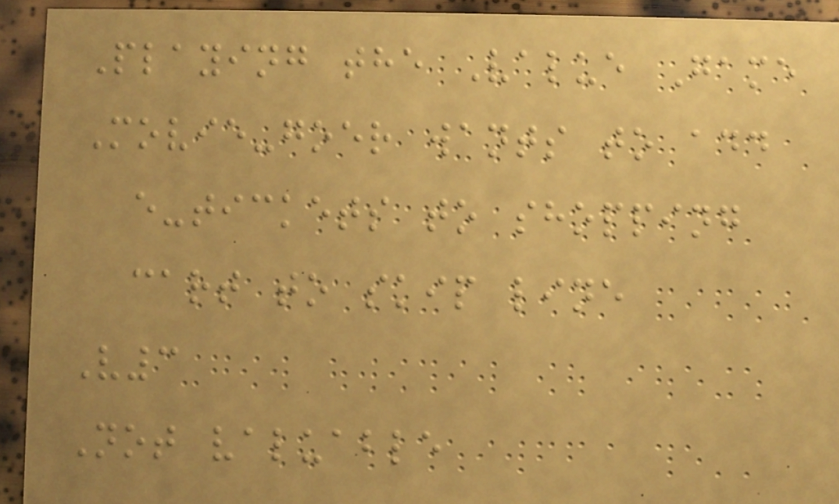Playing the Value Game
Movie-goer wants to add
e-tickets to shopping
cart to skip line
V3
Not valuable
